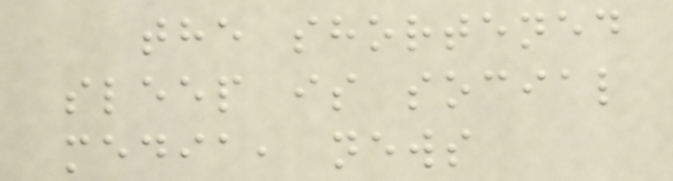the shortened
sleep is social
media, news
